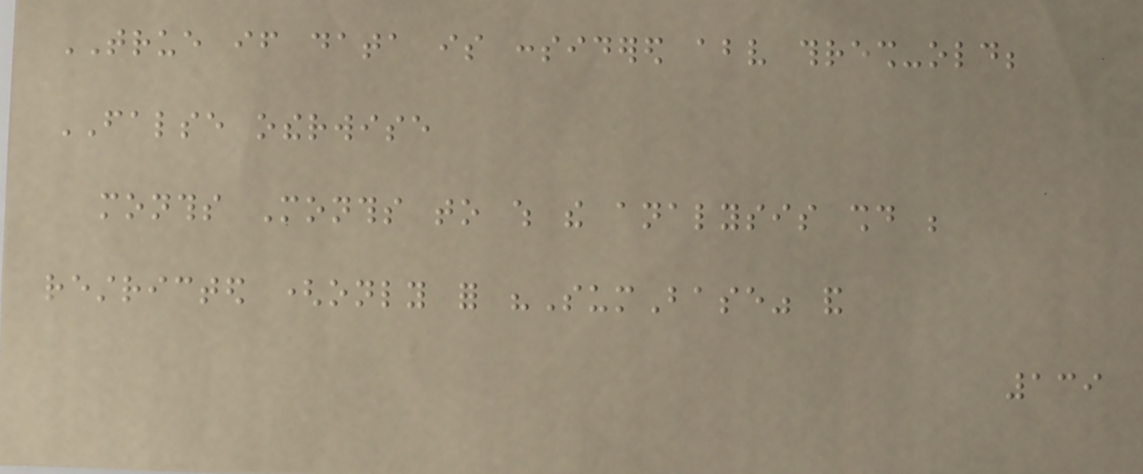TRUE if data is considered above thresh-old;
FALSE otherwise
months Months to which the analysis should be
restricted (only for "SumBase" and
139
